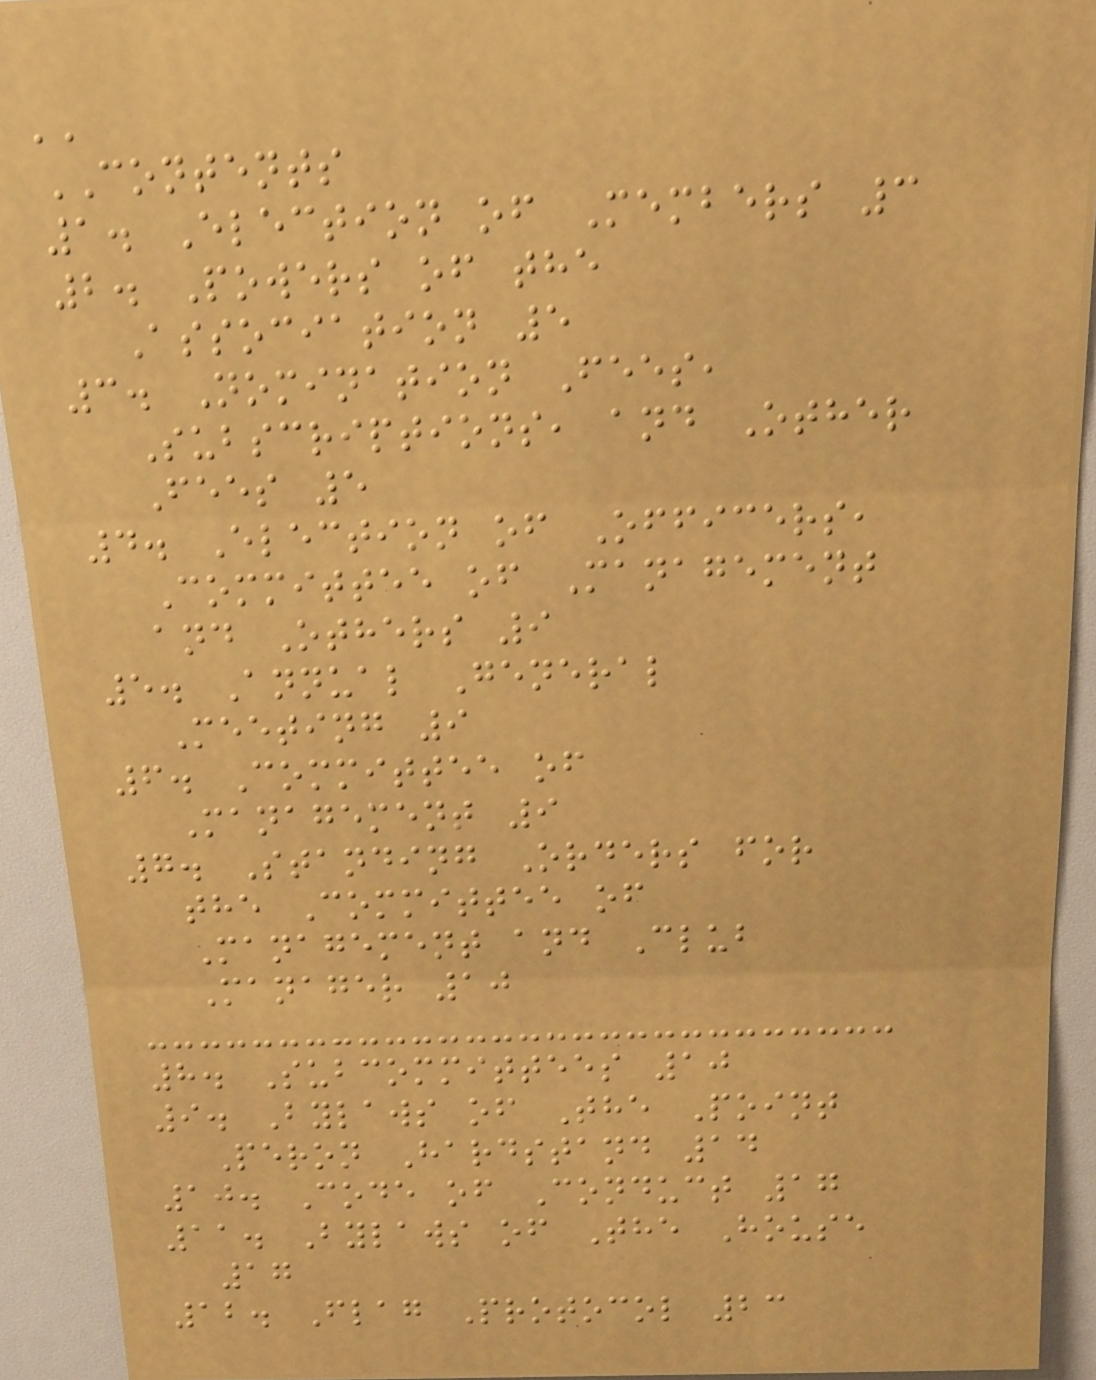''
CONTENTS
1. Election of Members 3
2. Powers of the
Association 5
3. Nomination Fees,
Subscriptions, and Other
Fees 5
4. Election of Officers,
Committee of Management
and Others 9
5. Annual General
Meeting 9
6. Committee of
Management 9
7. Standing Orders for
the Committee of
Management and Club
Manager 10
8. Subcommittees 10
9. Bylaws of The Point
Peron Hardstand 14
10. Code of Conduct 17
11. Bylaws of The House
17
12. Flag Protocol 23
